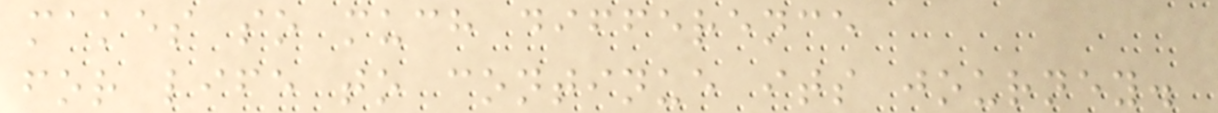makes so much difference
for life to continue its journey.
